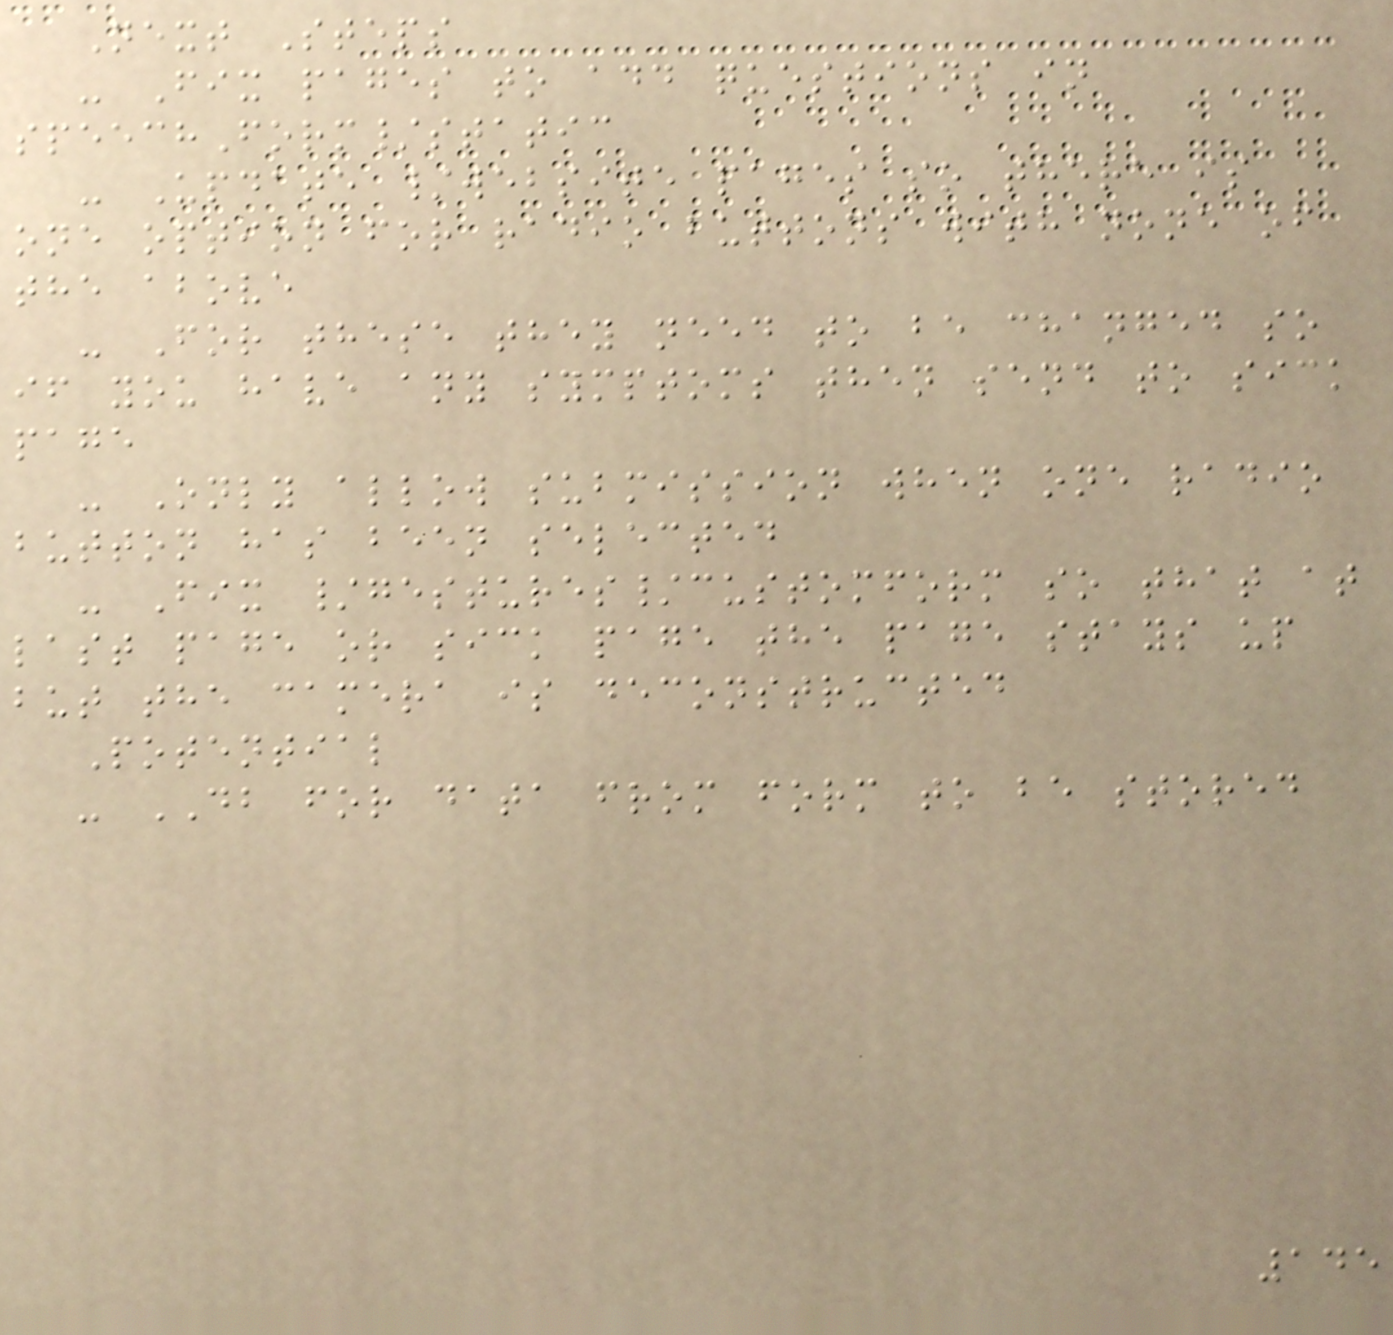Next Steps
- Fix pages to add questions in
speechForm/static
- Update /website pages so there is
one option for radio buttons with none of
the above
- For these they need to be changed so
if you have any symptoms then send to sick
page
- Only allow submission when one radio
button has been selected
- Fix /gestures/customform so that at
last page or sick page the page stays up
but the camera is deconstructed
Potential
- DB for data from form to be stored
145
